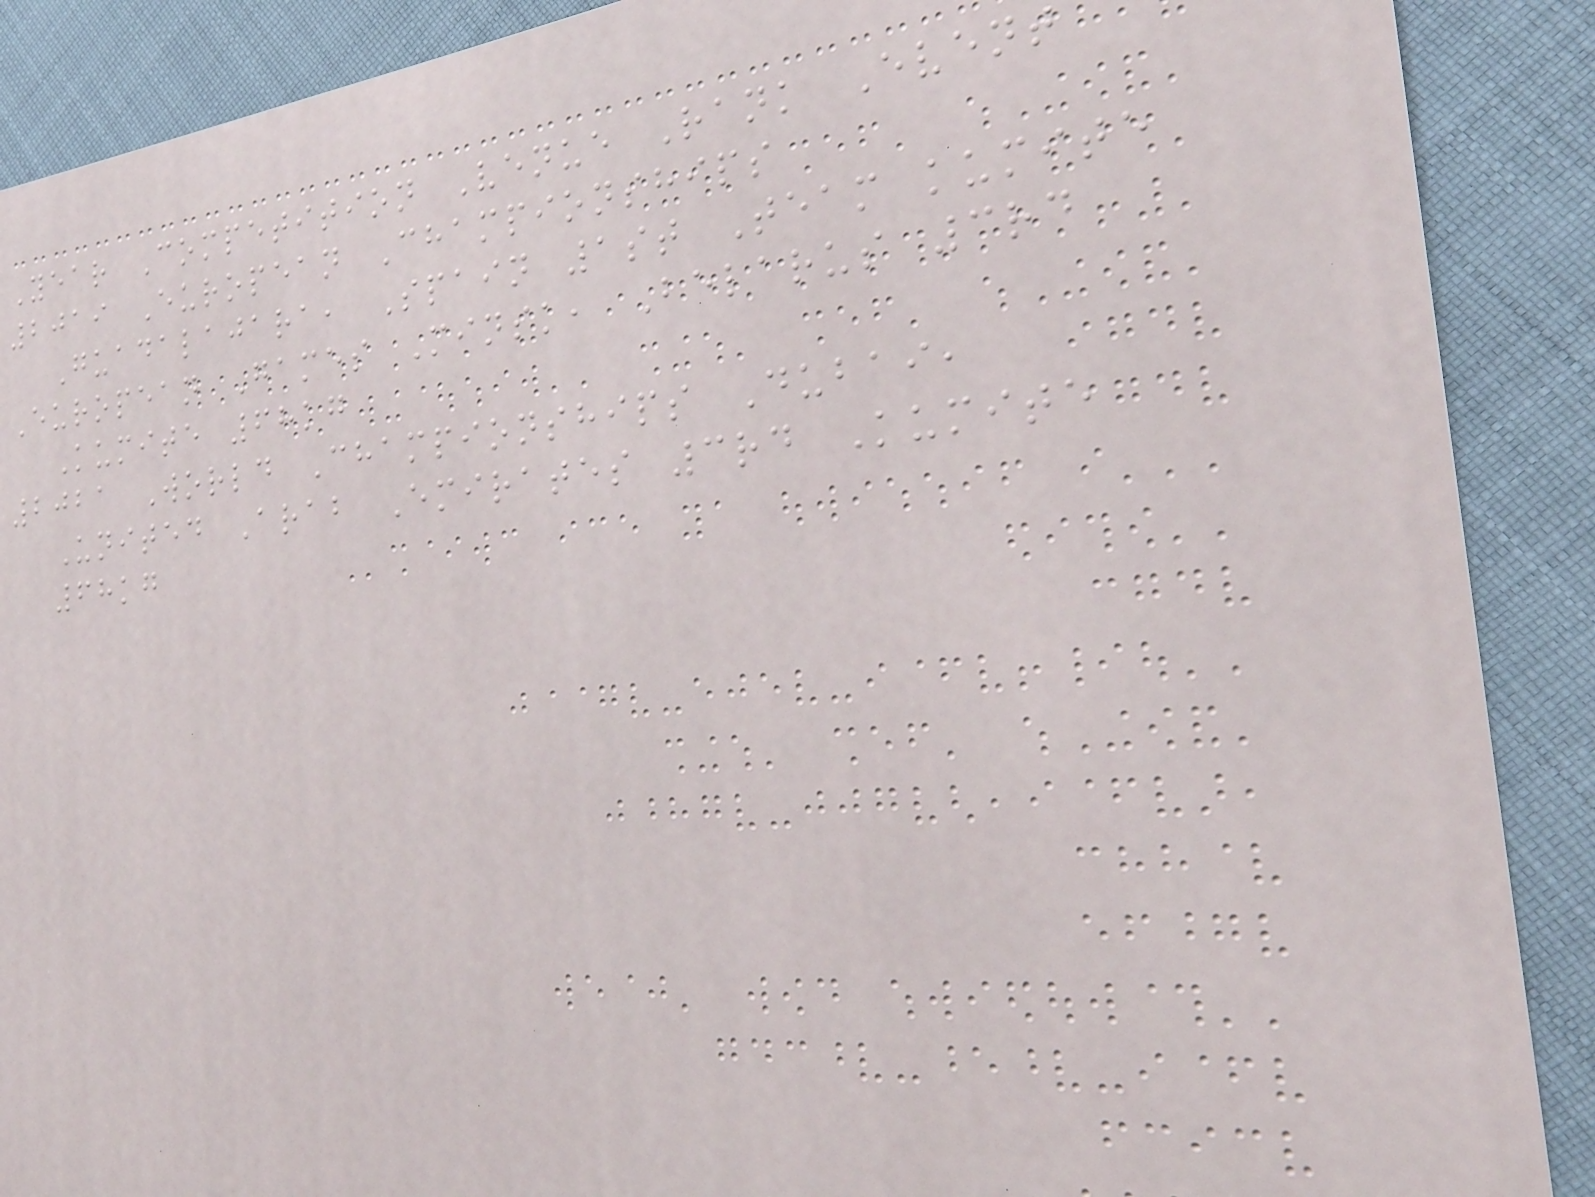Year Competition Venue Rank Event
2019 European Championships
Guadalajara, Spain 1st Team kumite
European Games Minsk, Belarus 3rd
Kumite 68kg
2021 World Championships Dubai,
United Arab Emirates 3rd Kumite
68kg
